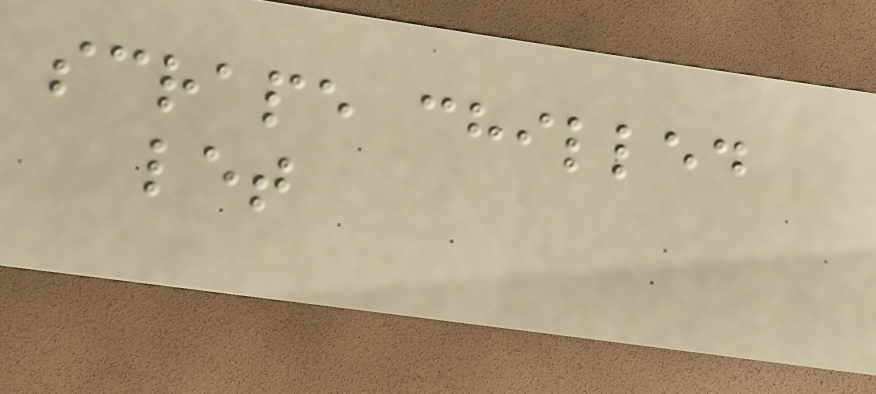scrape chilled
let
